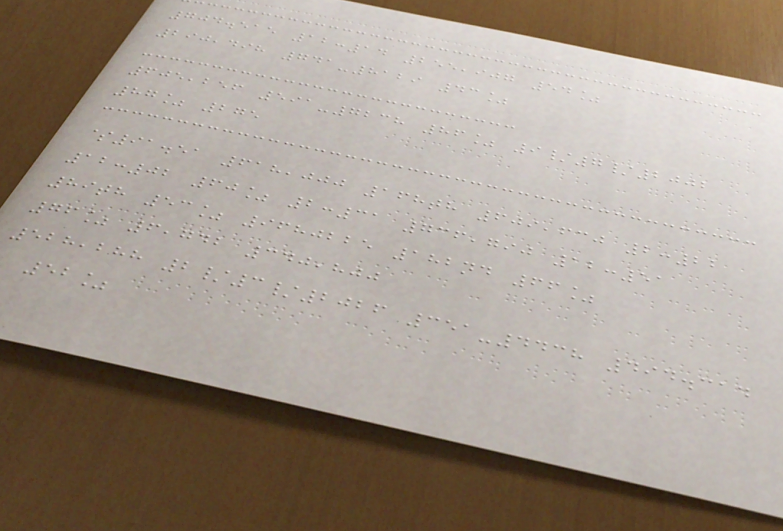704.515 12:14 255,907 54%
290,498 741-8129 43%
605,256 591-7238 86% 9/7/2002
87% 275
$91.51 618,000 168th 609,630 2:22
12:02 60% 2:31 736,790 12:51
89th 53% 9680225 182nd 66%
76% 6,742 340,800
528,288 2/3/2026 351-4438 494.314
52%
